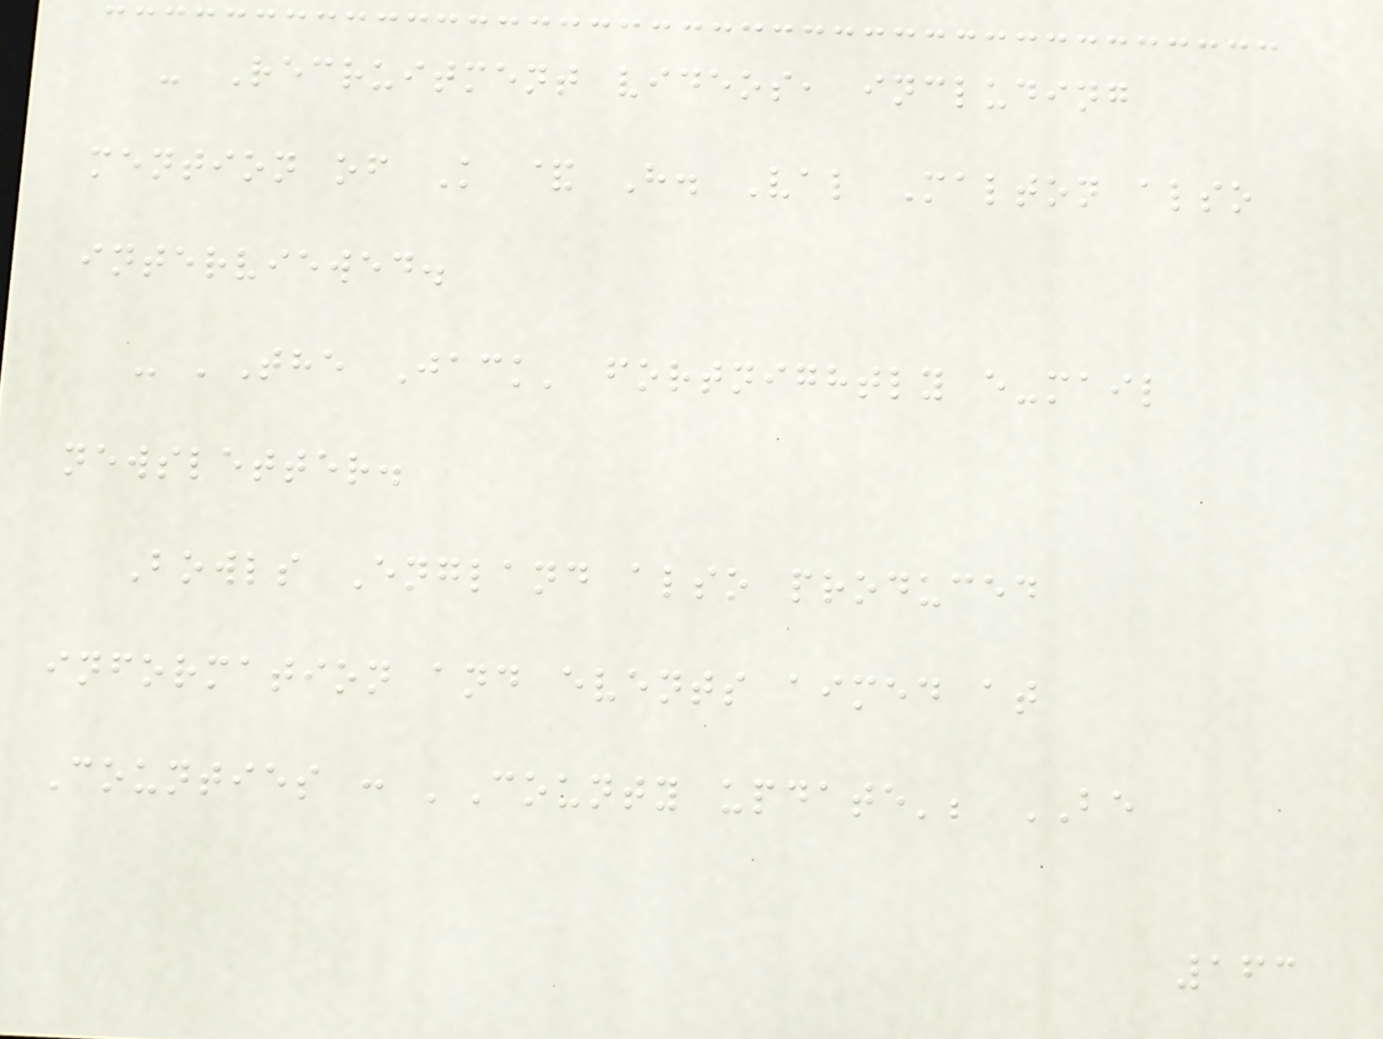- Recruitment videos, including
mention of K & H. Val Malton also
interviewed.
- 'The Jack' fortnightly e-mail
newsletter.
Bowls England also produced
information and events aimed at
Counties : 'County update'; BE
163
